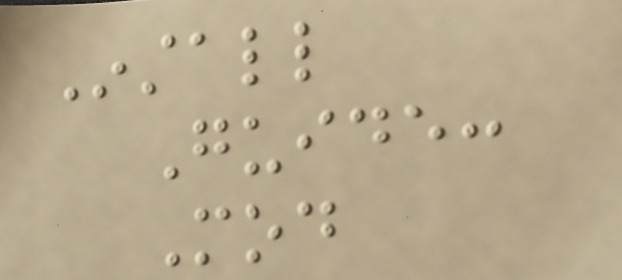Install
Guide:
Mod
